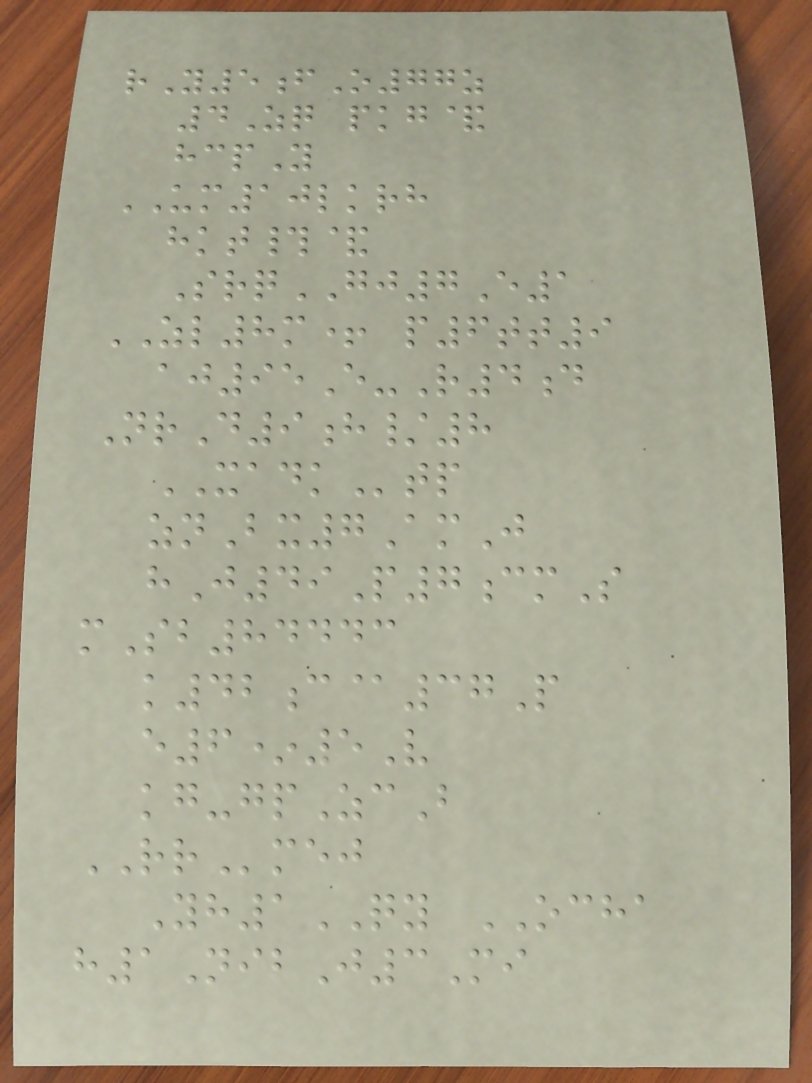rY5fO77z
4Zq pkg&
hcpY
UM10lkrh
hkt#&
SrqGJ7E1
ZL8m+ p6tt9
aj95E-R4d
NrD9h/8
XADKtp
znBx7AmJ
hJ49P7cmS
mSb84443
k42c@37P
e6*5V
kg-gpZcB
RRmej
Yh1QY OCHA
h1NibJ3Mi
